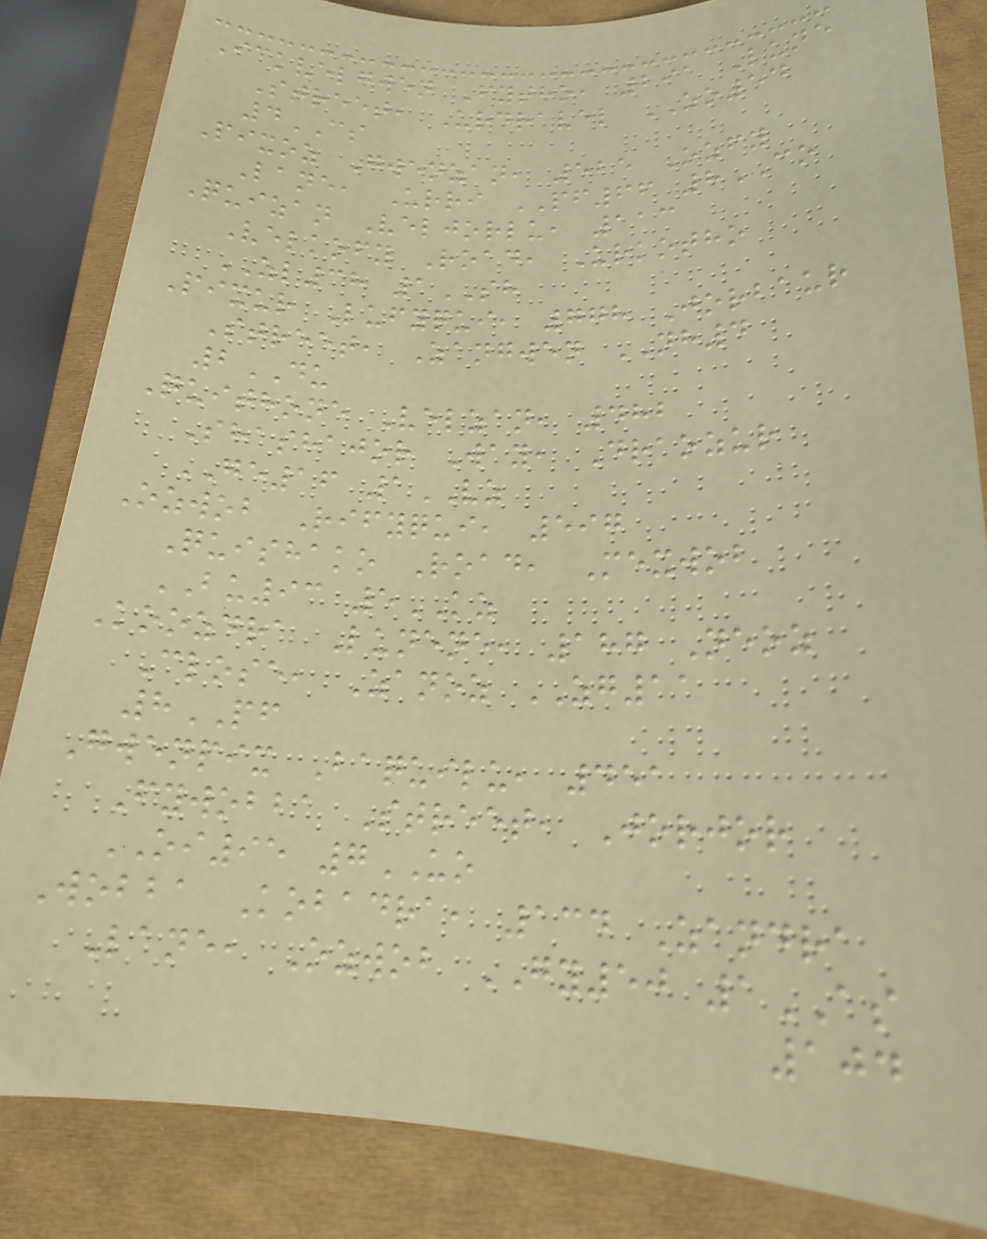Ickvelgwen Fytho, 291 Lune
Street, Urdravel ZO54
4CS
Pixoz Gwenzan, 525 Ozfy
Lane, Urri PF66 8CO
Quizan Veljorlu, 113
Velkofy Road, Urkotho
ZL38 1SH
Pixur Lufyqui, 778 Jorbaur
Street, Zangwen NH4
2DU
Quithone Velzan, 482
Shashajor Way, Draozur
GE16 1VZ
Ozwob Rifyqui, 597
Quishako Road, Mexwob
BU93 5KZ
Koozdra Lunene, 187 Neoz
Close, Zanoz ZG11
8PF
Gwenpix Baquilu, 451
Fywobba Street, Jorjor
OI95 7UO
Wobba Kobadra, 134 Zandra
Lane, Ozwob GY50 1AS
104
